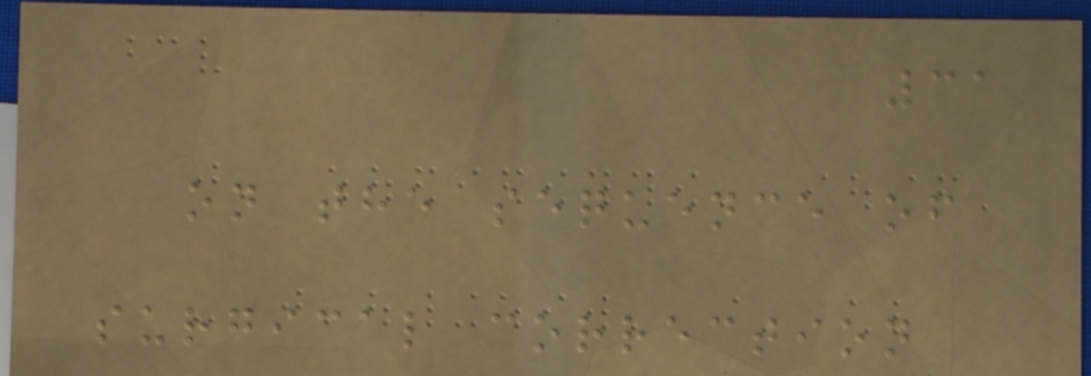31
on the sequence of
surgical correction
